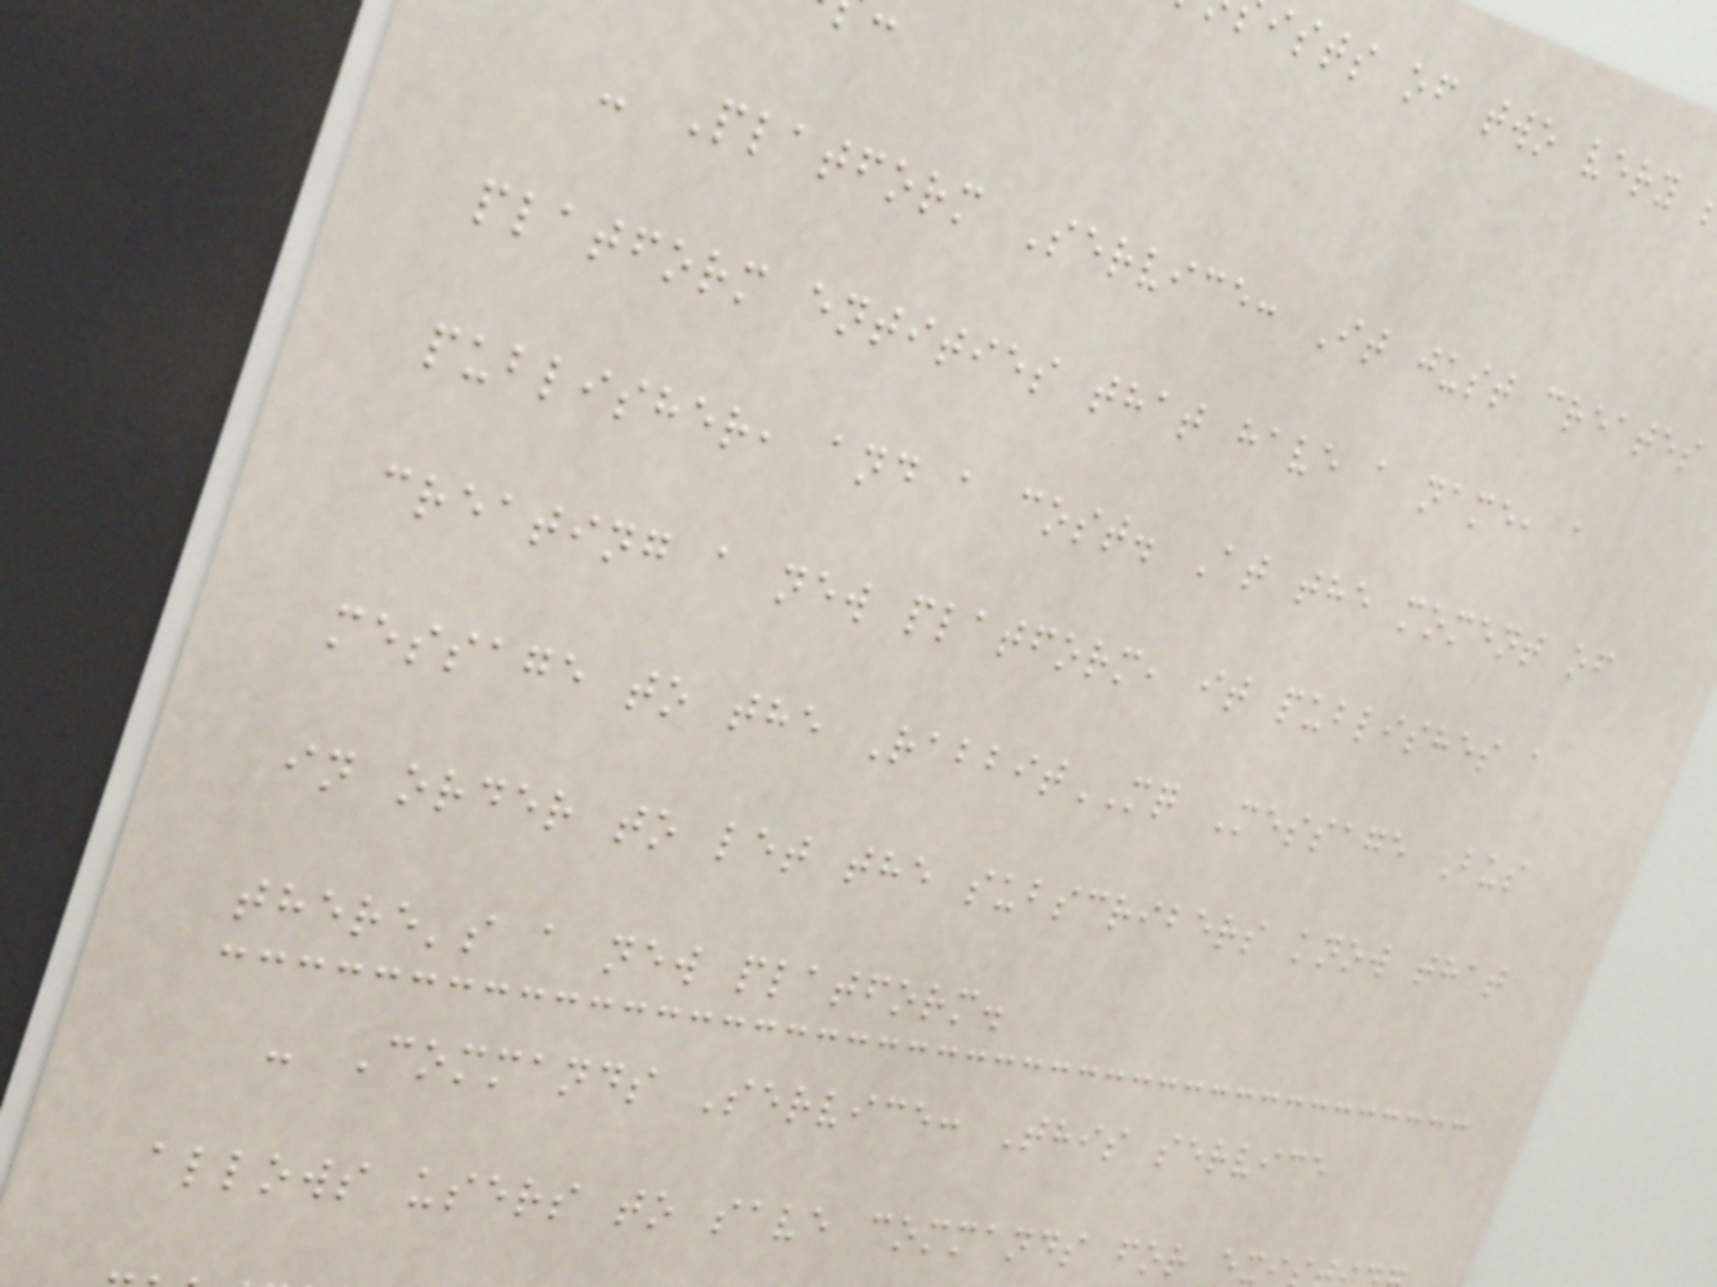ists of two very
- Platform Service: It just creates
platform entities that have a name, a
publisher, and a cost. At the moment of
creating a new platform, it publishes a
message to the RabbitMQ Message Bus
in order to let the subscribers know that
there's a new platform.
- Commands Service: This service
allows users to save commands for exi
